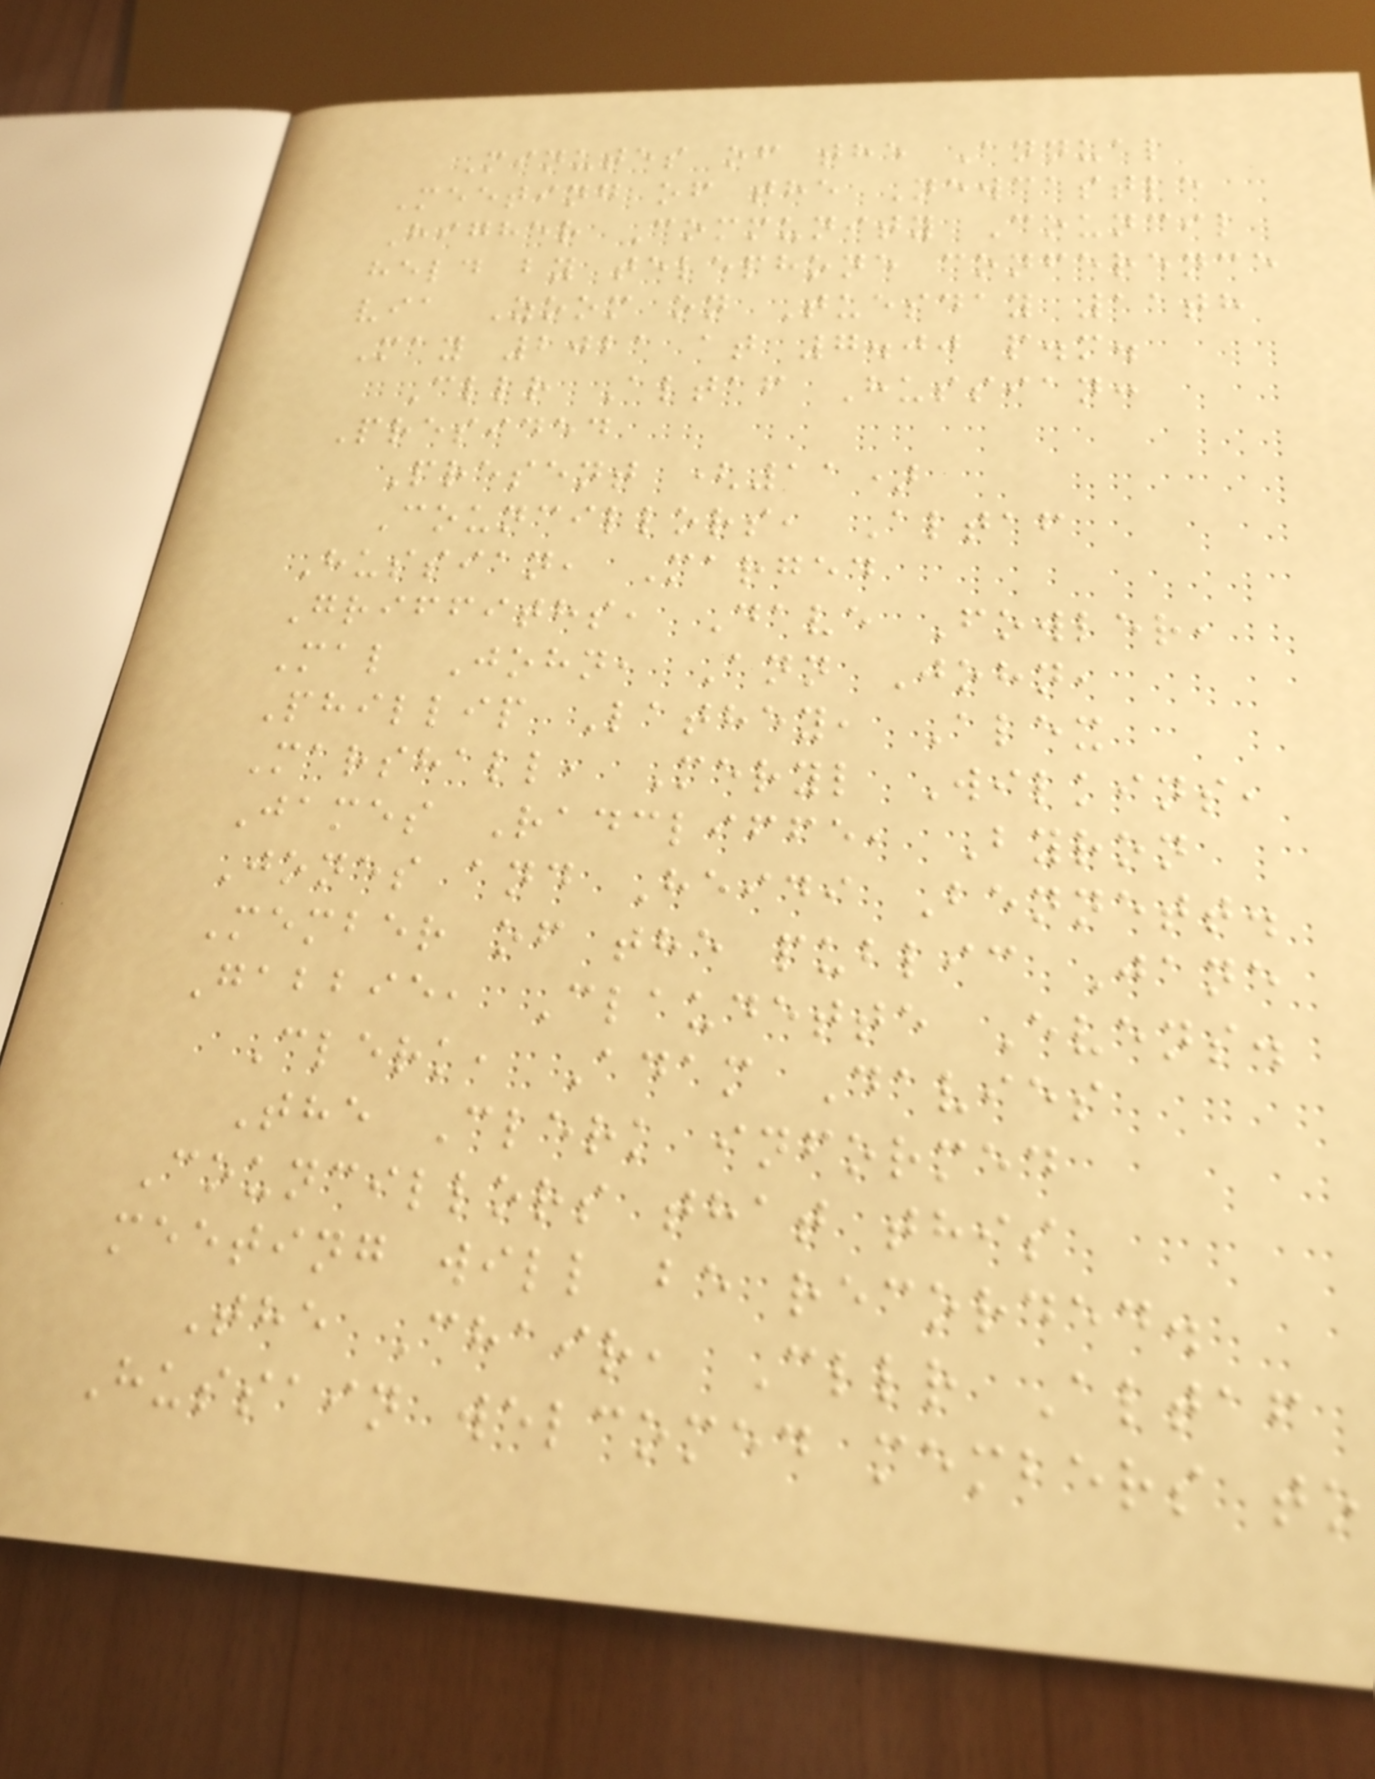Minutes of the Annual
Meeting of the Newcastle
Higher Community Council
held by telephone conference
via Zoom on Tuesday 11th
May 2021 at 7.00 p.m.
Cllr Altaf Hussian:
Presided
Present (11)
Councillors, Altaf
Hussian, Marged
Griffiths, Dave Fowler,
Mal John, Ann John,
Phillip Lathey, Alex
Marshall, Meryl Wilkins,
James Radcliffe, Byron
Jones and Heidi Bennett.
Member of the public Jane
Gabbie, Claudette Evens.
Clerk, Adam Davies
The Clerk informed
Councillors that this
meeting will be recorded.
The Chair, Cllr Altaf
Hussain welcomed members to
